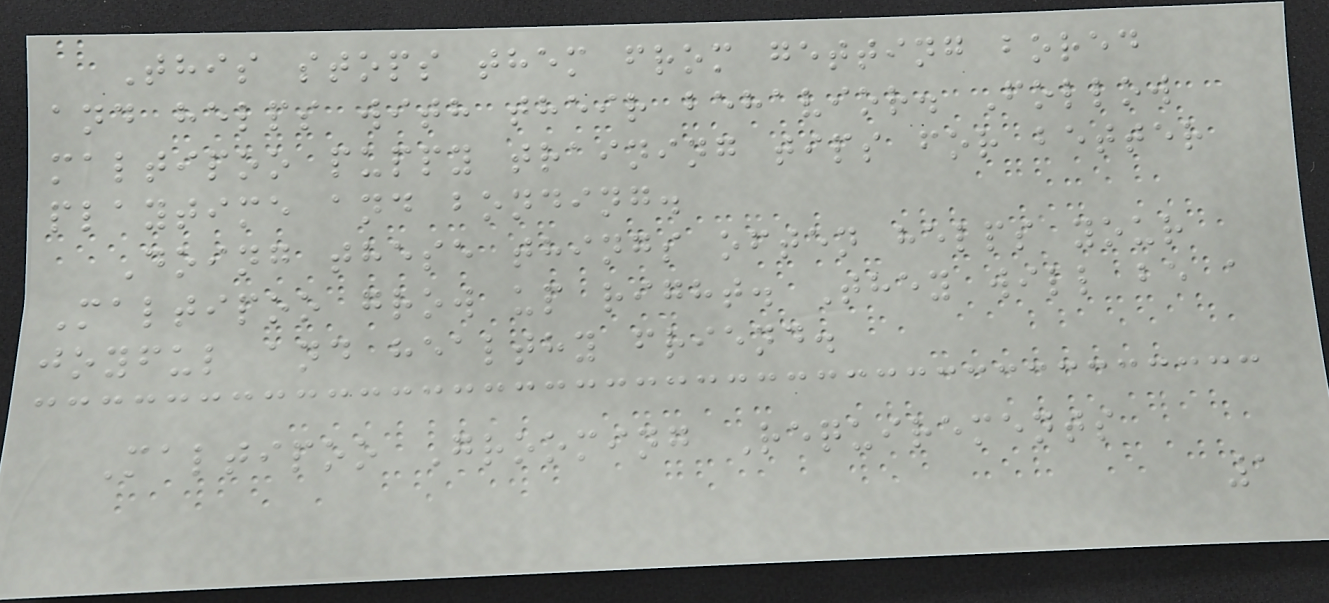This stops them from getting bored
and helps with their behavior. Follow
maltipoo puppy training tips for better
playtime and bonding.
Doing these things often helps your
Maltipoo grow up right. They will be a
joyful and healthy friend.
Maltipoo Grooming Requirements
1
